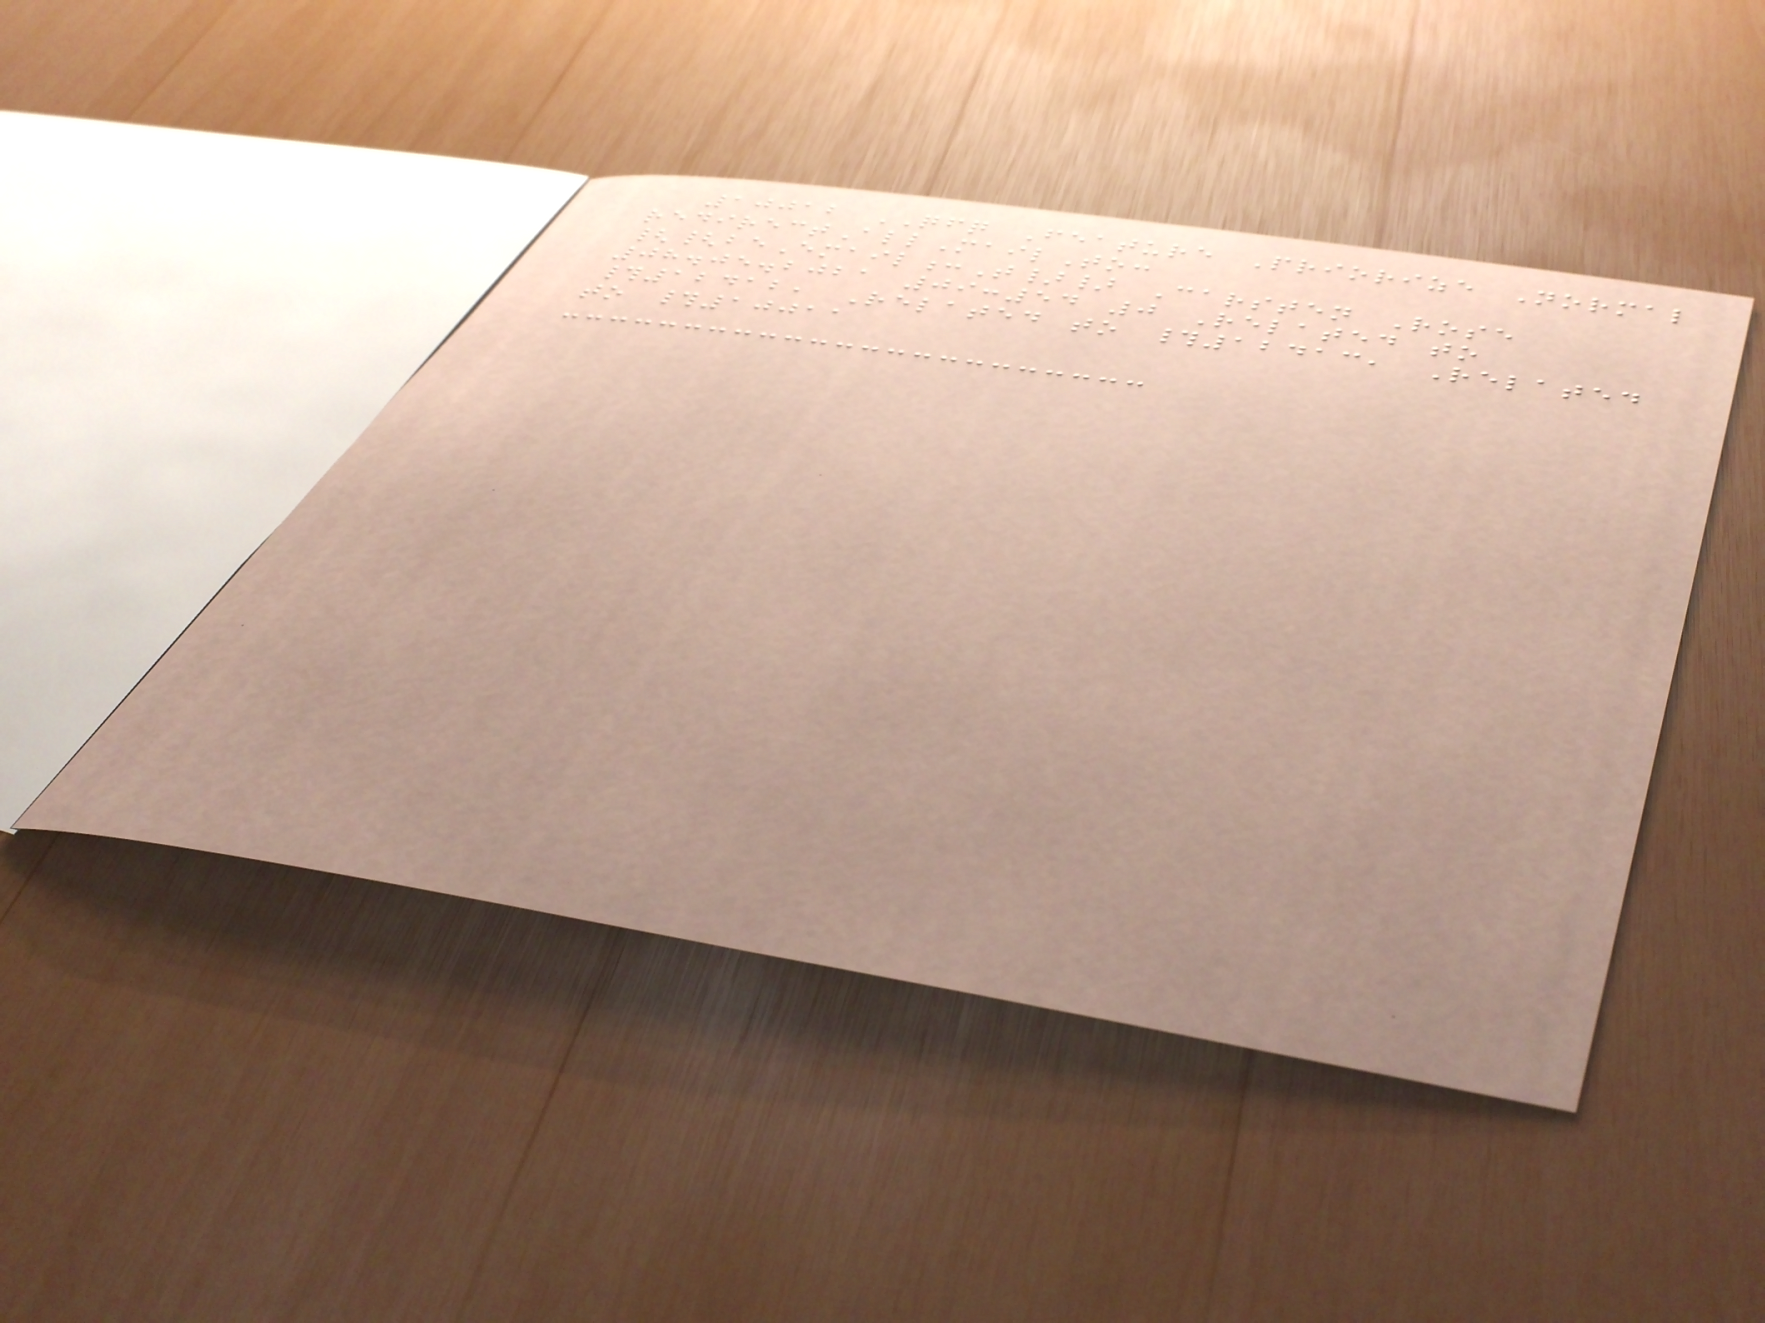10012 QFQ Feature Priorize Normal
redirectAllMailTo:
{{beEmail:T}} Carsten Rose
08.05.2021 09:54 0 Related to
#12412, Related to #12413, Related
to #10011
